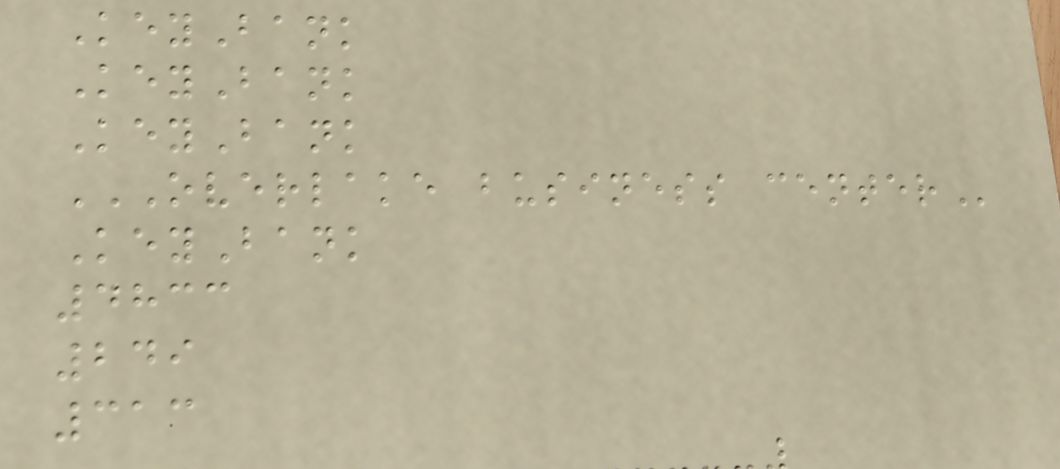KeyBank
KeyBank
KeyBank
OVERLAKE BUSINESS CENTER
KeyBank
4833
249
313
